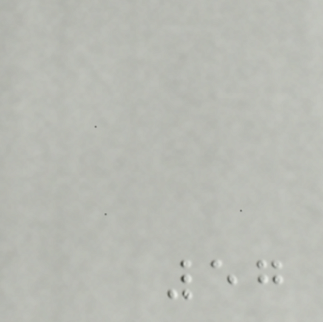57
